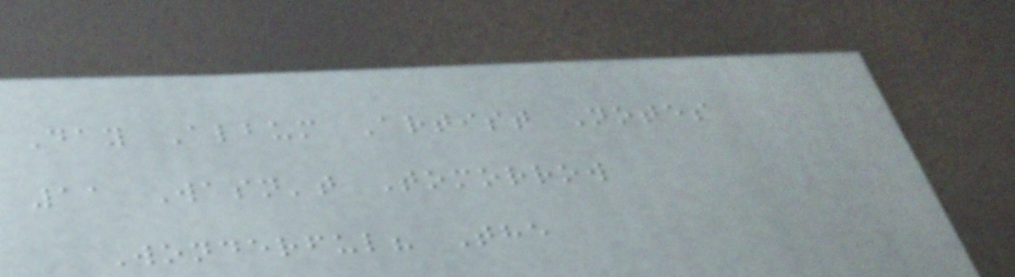Day Album Artist Notes
11 Wasn't Tomorrow
Wonderful? The
